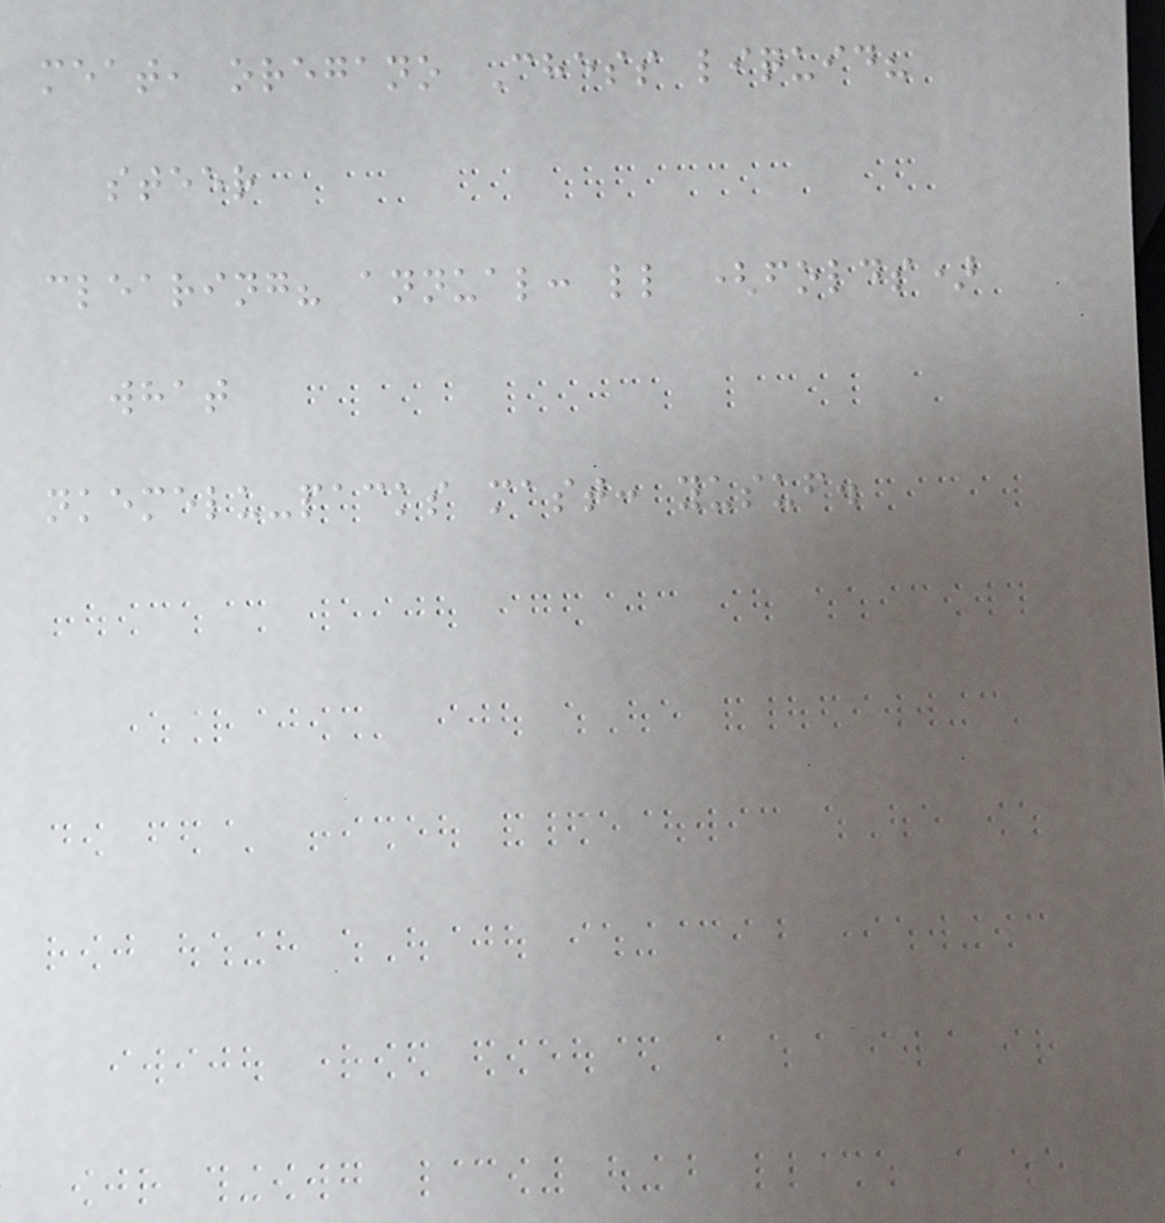meat, oregano Chess liquid?
steer
clearing? annual: ll (folds)
what
nkemelu-packs mast: yusuf.
